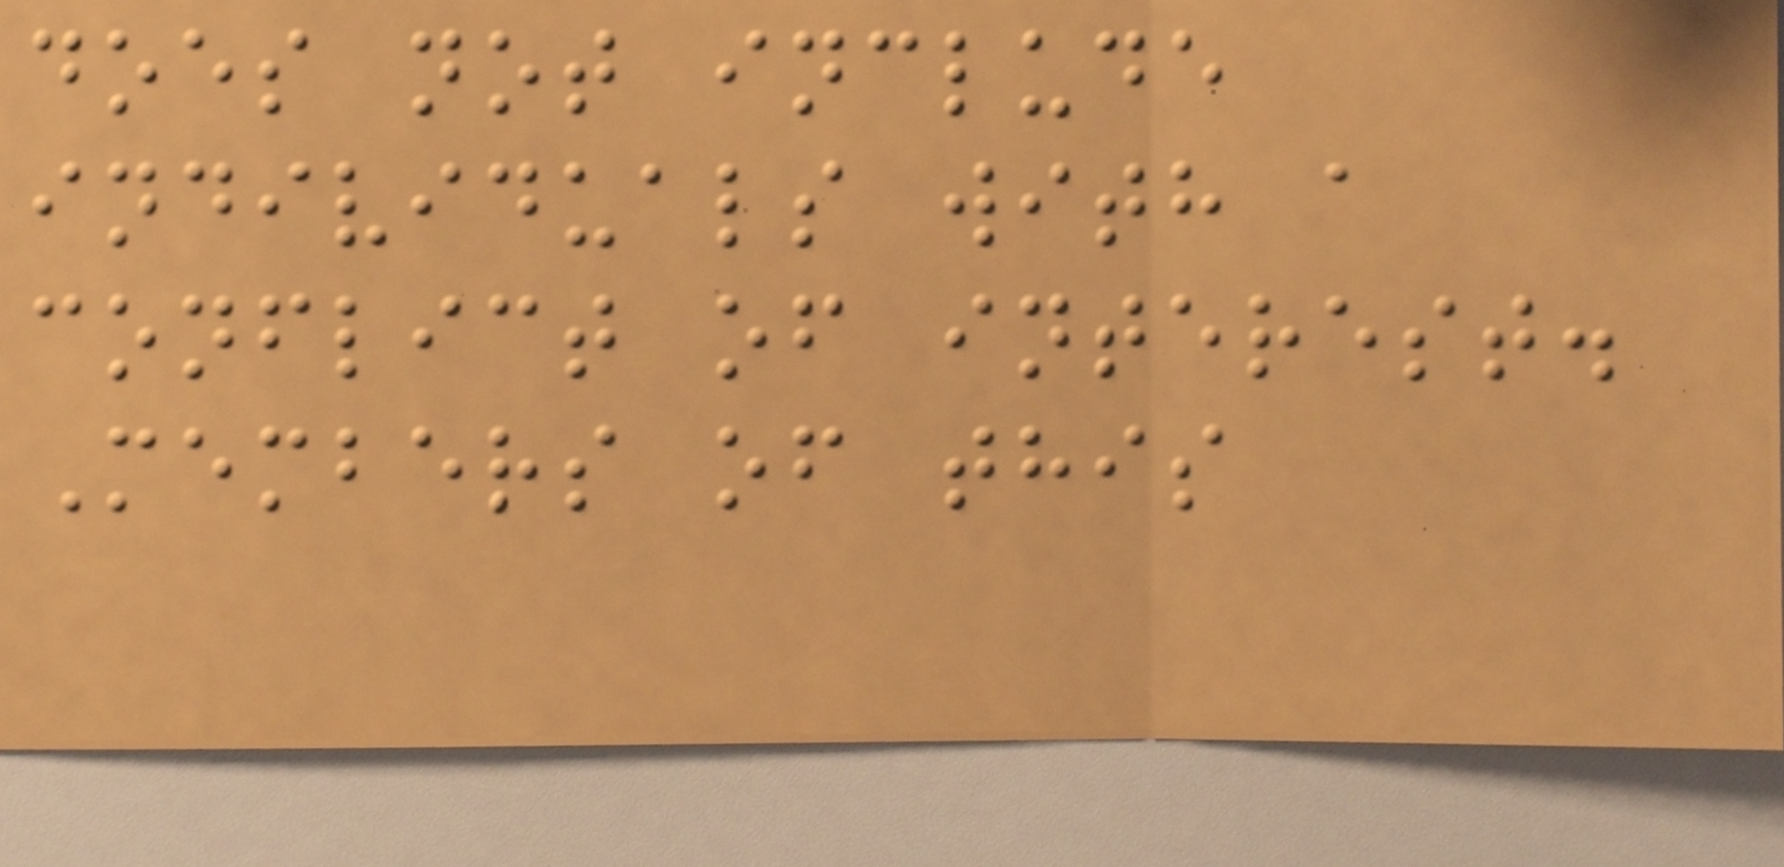does not include
individuals with a
conflict of interest.
Members of this
